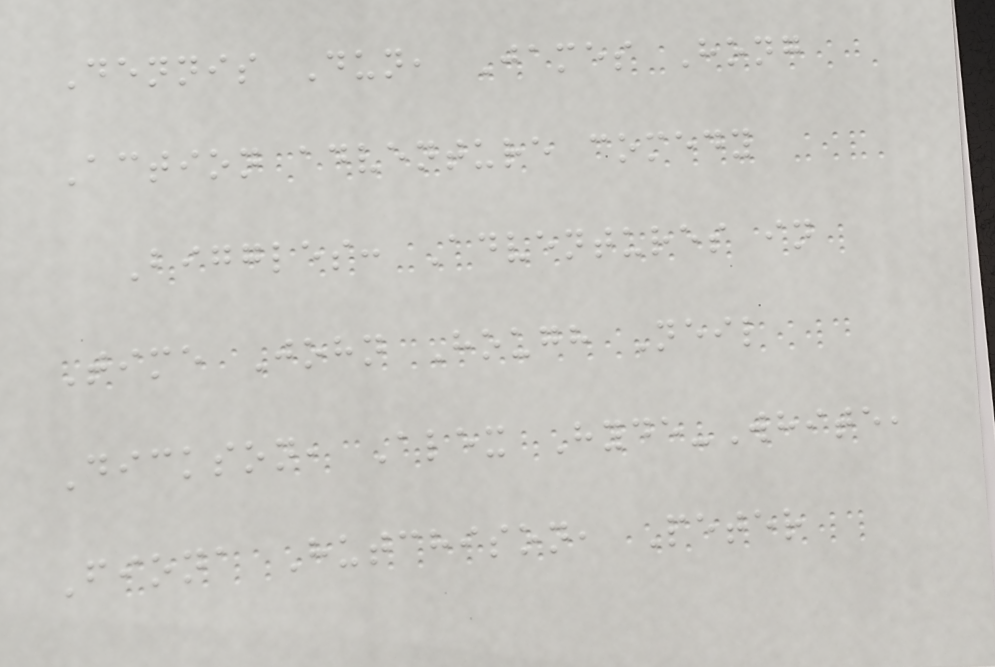Dennis Dun, James Hong
Action adventure comedy
Biggles: Adventures in
Time John Hough Neil
Dickson, Alex Hyde-White,
Fiona Hutchison, Peter
